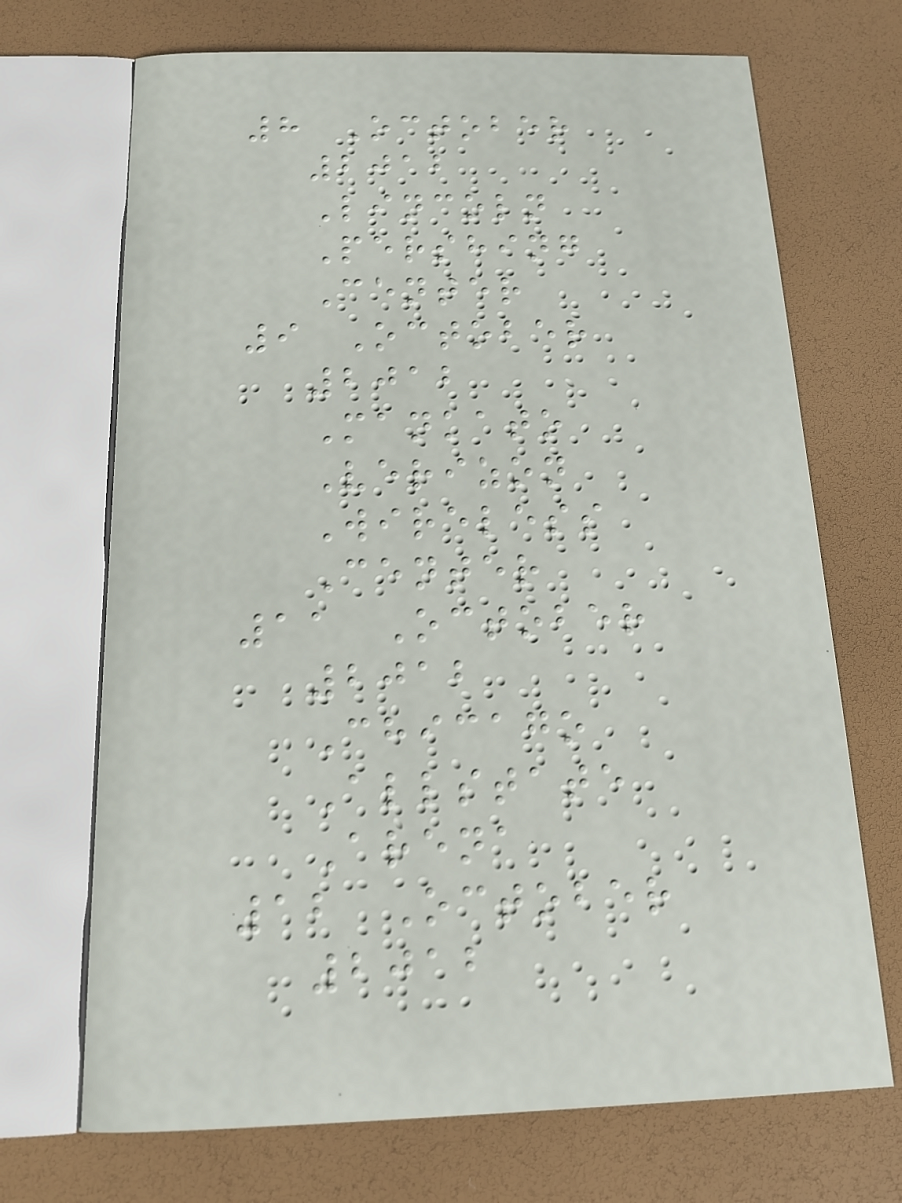8 October
2012
Lincoln
Pershing
Center
9 October
2012
Mankato
Verizon
Wireless
Center
11 October
2012
Chicago
Allstate
Arena
12 October
2012
